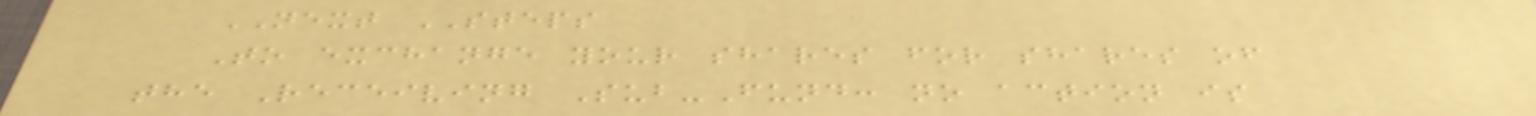NEXT STEPS
To exchange your shares for shares of
the Receiving Sub-Fund: no action is
